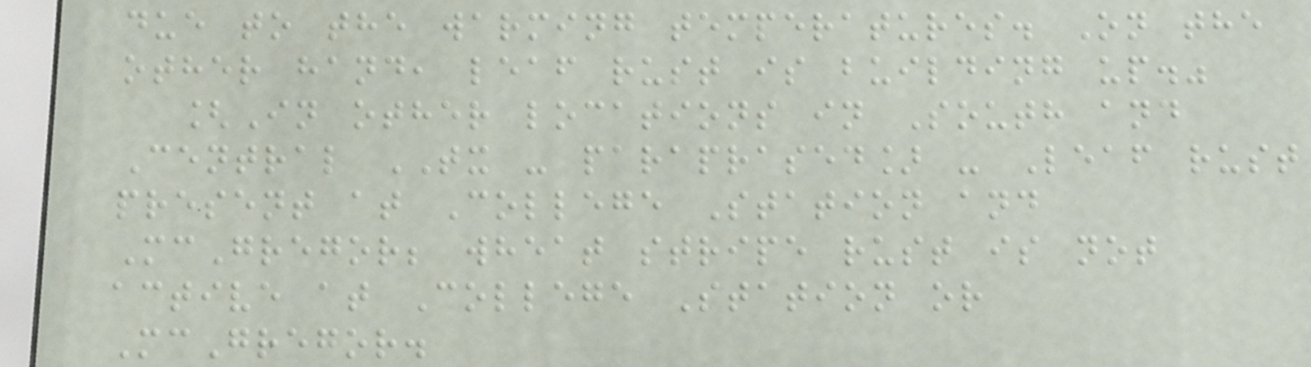due to the warming temperatures. On the
other hand, leaf rust is building up."
[In other locations in South and
Central TX - paraprased] - Leaf rust
present at College Station and
McGregor; wheat stripe rust is not
active at College Station or
McGregor.
